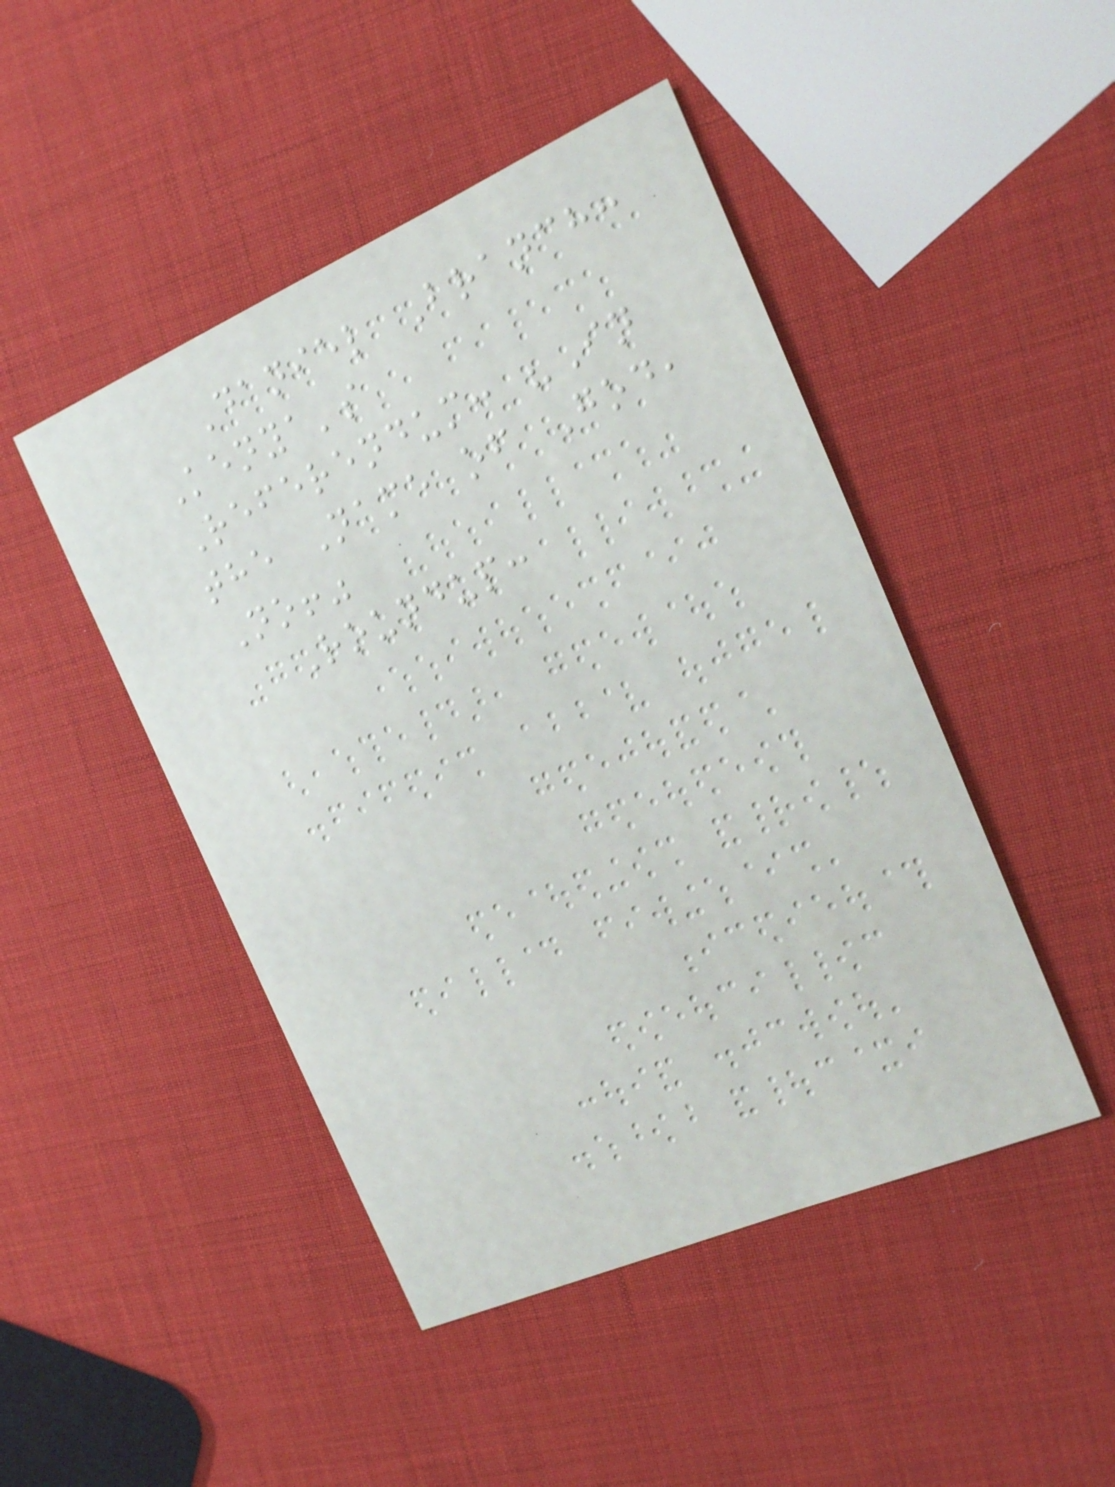Daniel Branch:
Kenya's
Referendum: "In
the Name of God,
No!"
Roundup:
